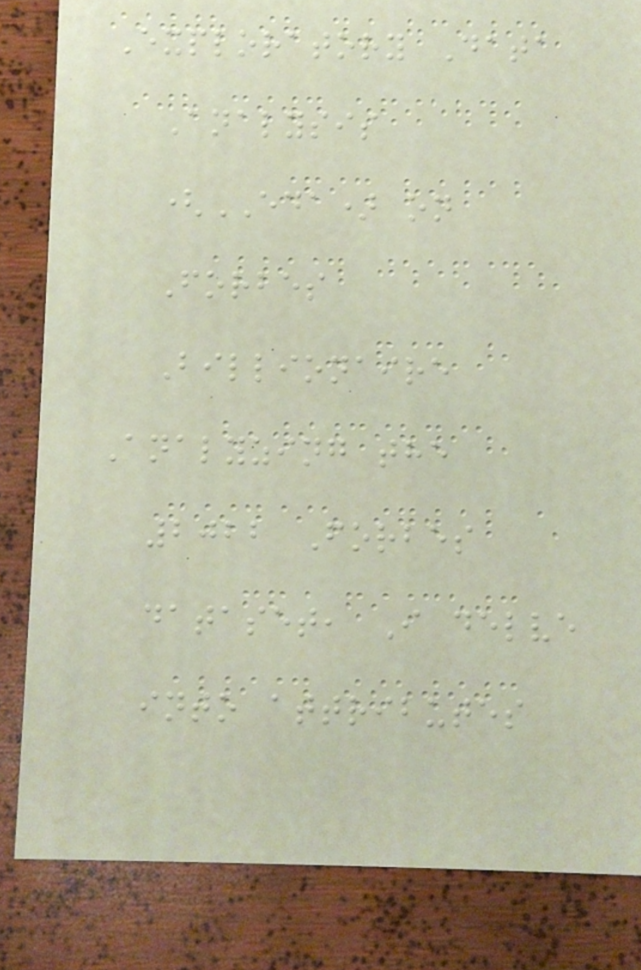Exploratory Data
Analysis
(EDA) on
Forbes
Billionaire
Analyzing the
2022 Forbes
dataset, I delve
into attributes
